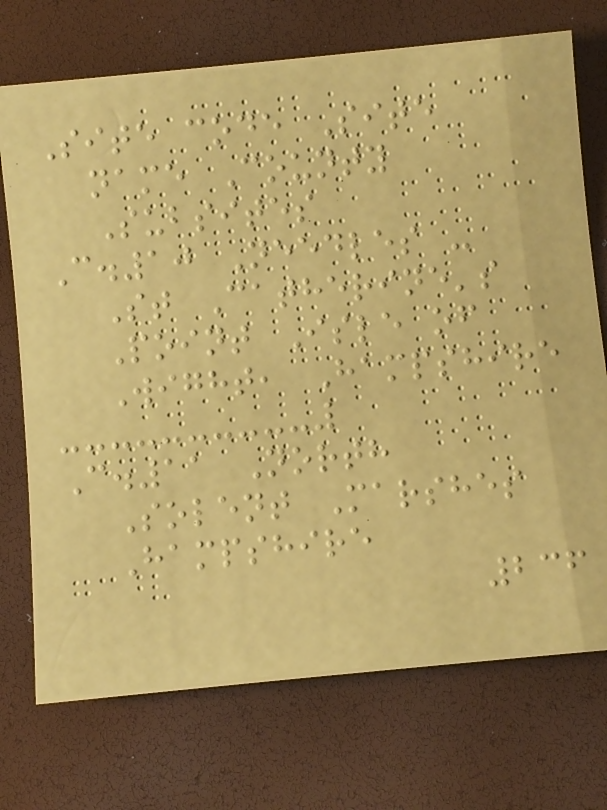Site code Site
name County
Subsites
C.10 Needles -
St Catherine's
Point Isle of
Wight, Hampshire
C.11 North
Solent Marshes
Hampshire
236
